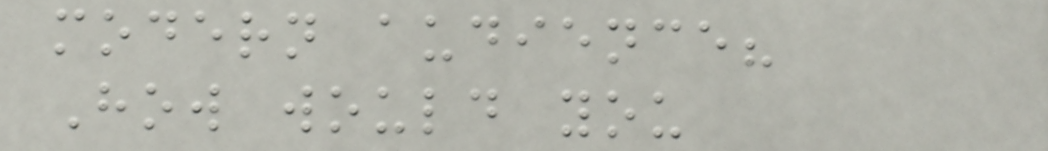modern audience?
How would you
